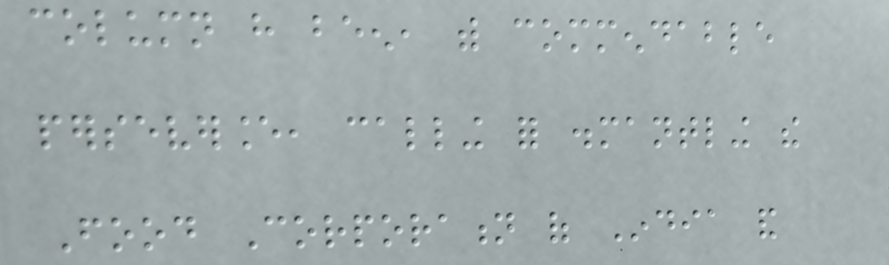column have been, with commendable
perseverance, calling for dismantling the
Food Corporation of India and
